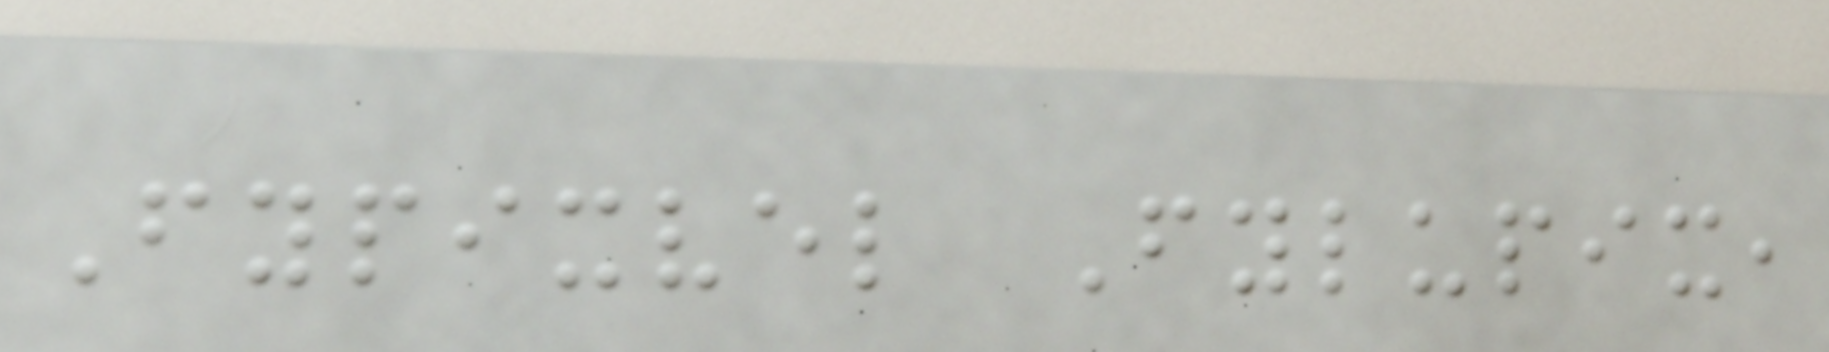Fypixvel Fylupix,
